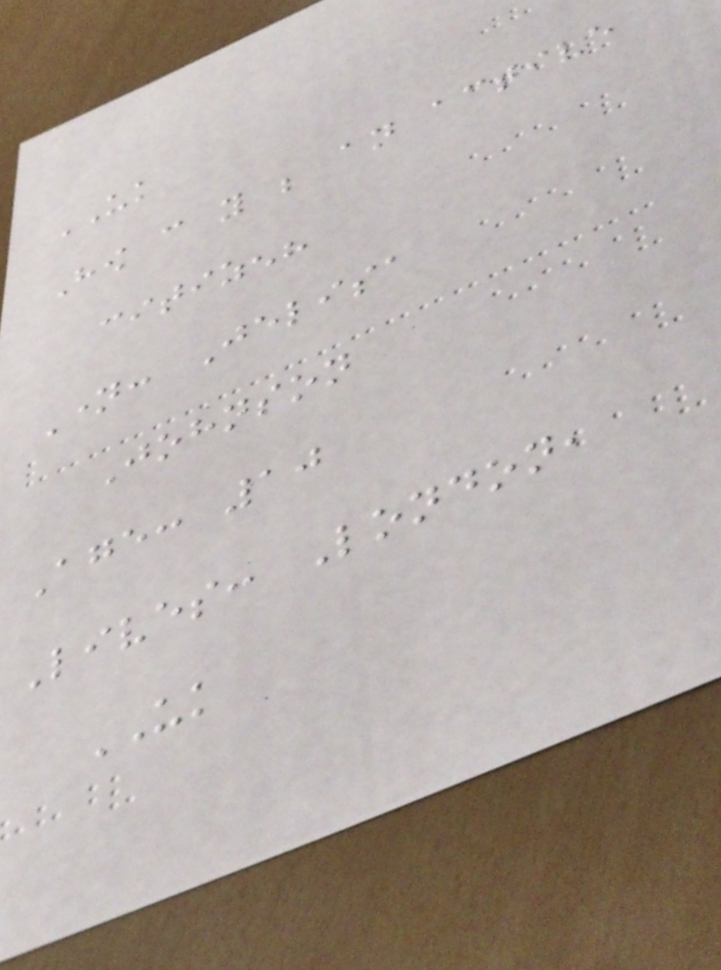UK
How can you be an active
citizen?
Name: Jelisa
Johnson
Age: 10
Lives: London,
UK
